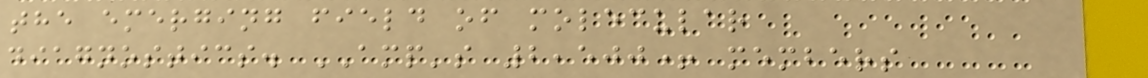the emerging field of molecular
diagnostics. AMP's 2,500+ members
